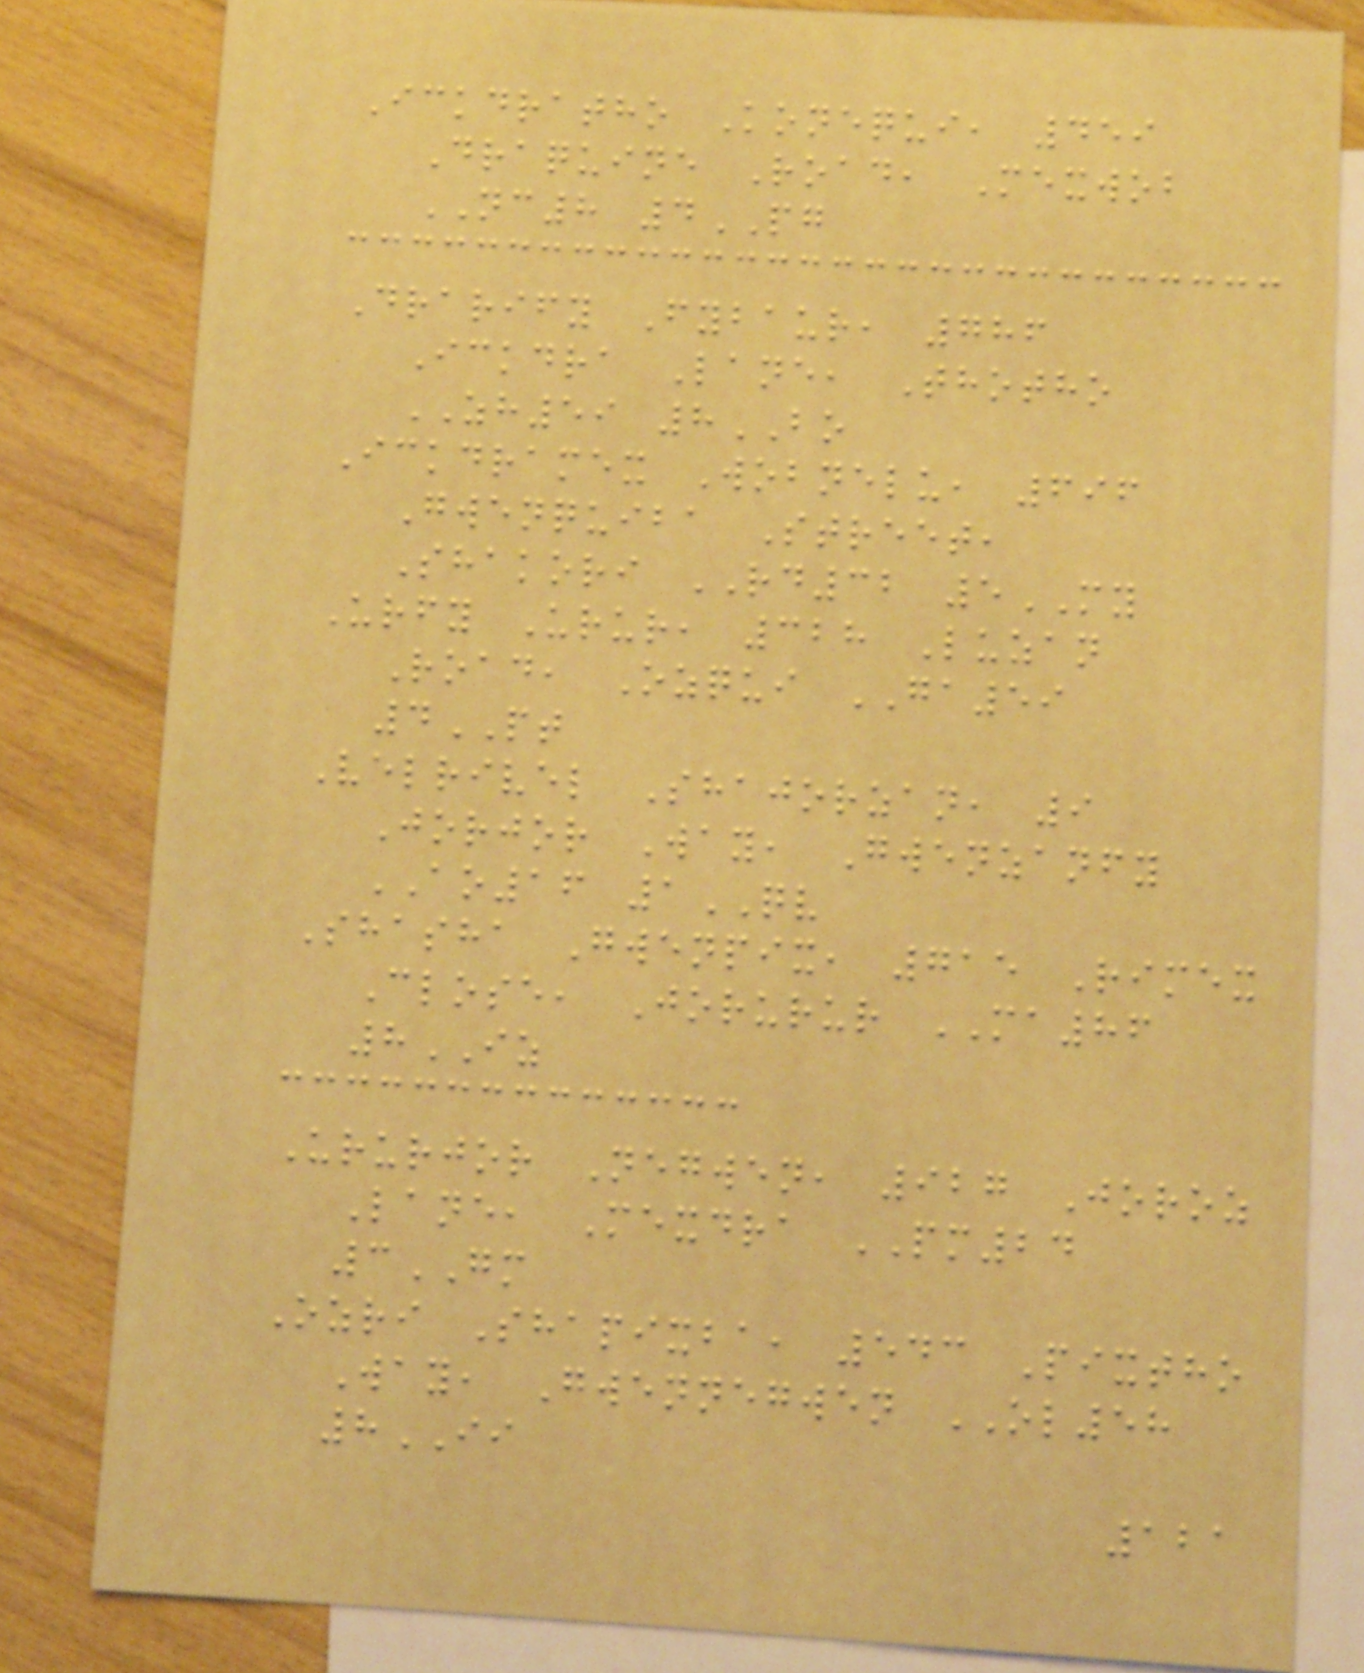Ickdratho Konequi, 459
Draquine Road, Mexwob
NC8 4PG
Drarify Fybaur, 786
Ickdra Lane, Thotho
ZH59 8BO
Ickdramex Wobnelu, 696
Gwenquiba Street,
Shakori RD32 5MY
Urfy Urur, 328 Luzan
Road, Ozqui GA59
4PT
Velrivel Shajorzan, 9
Jorjor Way, Gwenzanfy
AO16 1QV
Shasha Gwenpix, 715 Rimex
Close, Jorurur MA86
8IZ
Ururjor Negwen, 927 Joroz
Lane, Mexdra PM24
3GM
Ozri Shapixba, 543 Pixtho
Way, Gwennegwen OL58
8II
121
